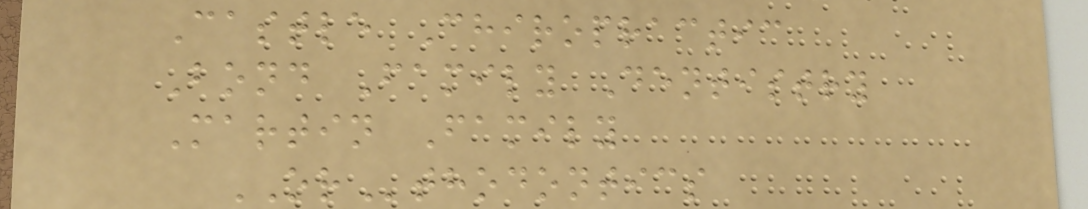Castle Chiropractic
Bond Family Dentistry
Martin Family
ORthodontics
